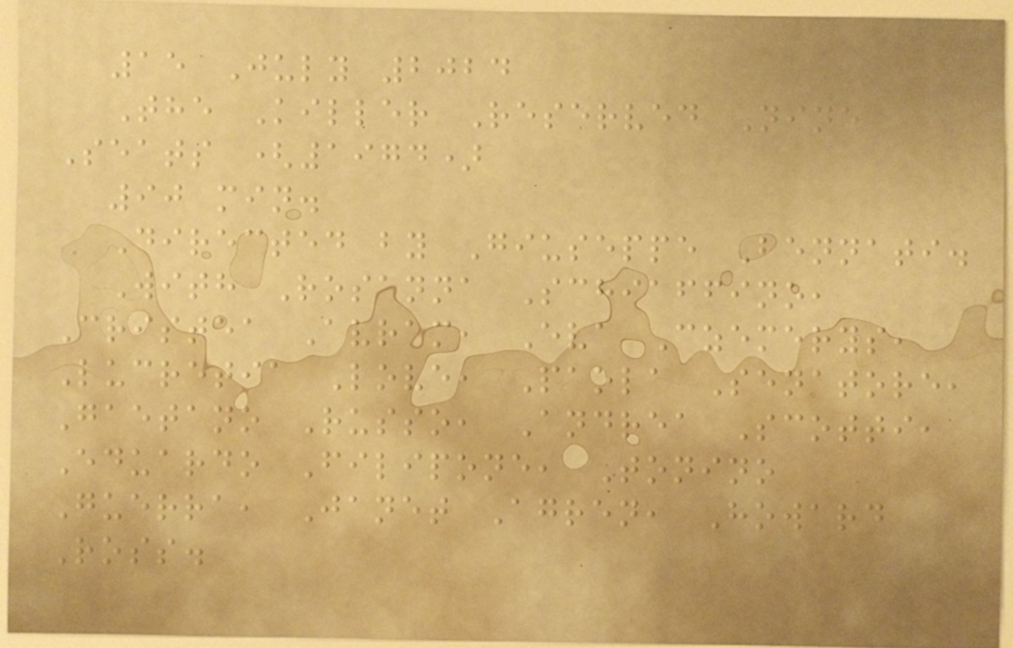15 July 2024
The Killer Reserved Nine
Seats (1974)
90 min.
Directed by Giuseppe Bennati.
With Rosanna Schiaffino,
Cristea Avram, Eva Czemerys,
Lucretia Love, Paola Senatore,
Gaetano Russo, Andrea Scotti,
Eduardo Filipone, Tonino
Guerra, Janet Agren, Howard
Ross.
